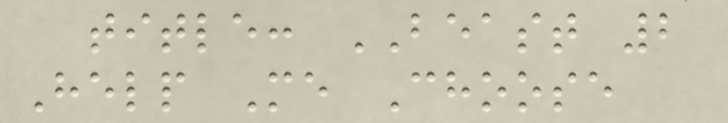title: BEAST 2
Help Me Choose
